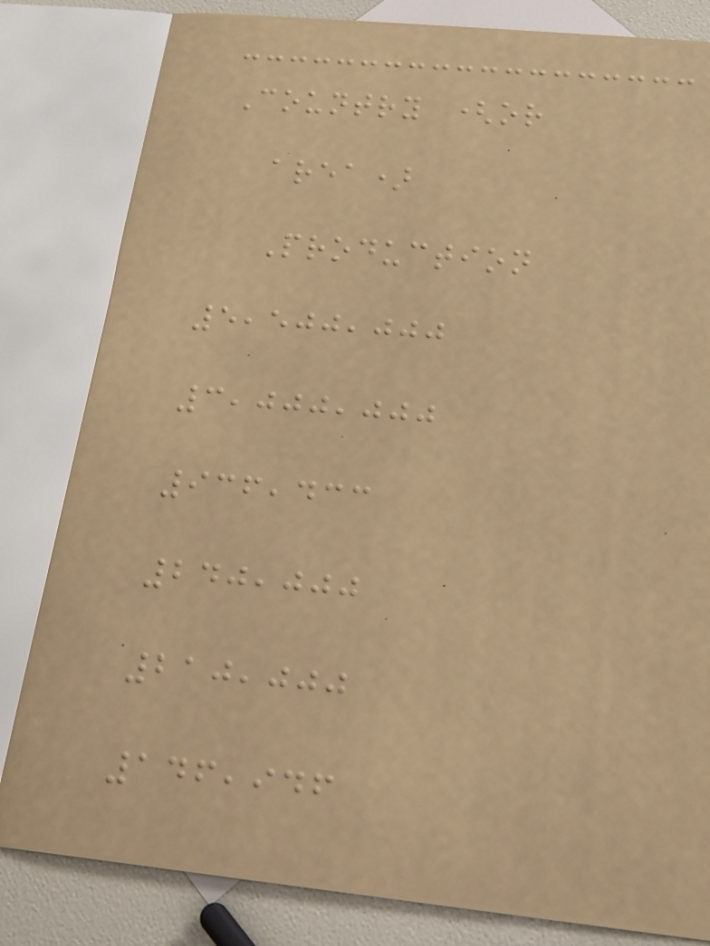Country (or
area)
Production
5,500,000
3,000,000
936,433
240,000
210,000
146,946
